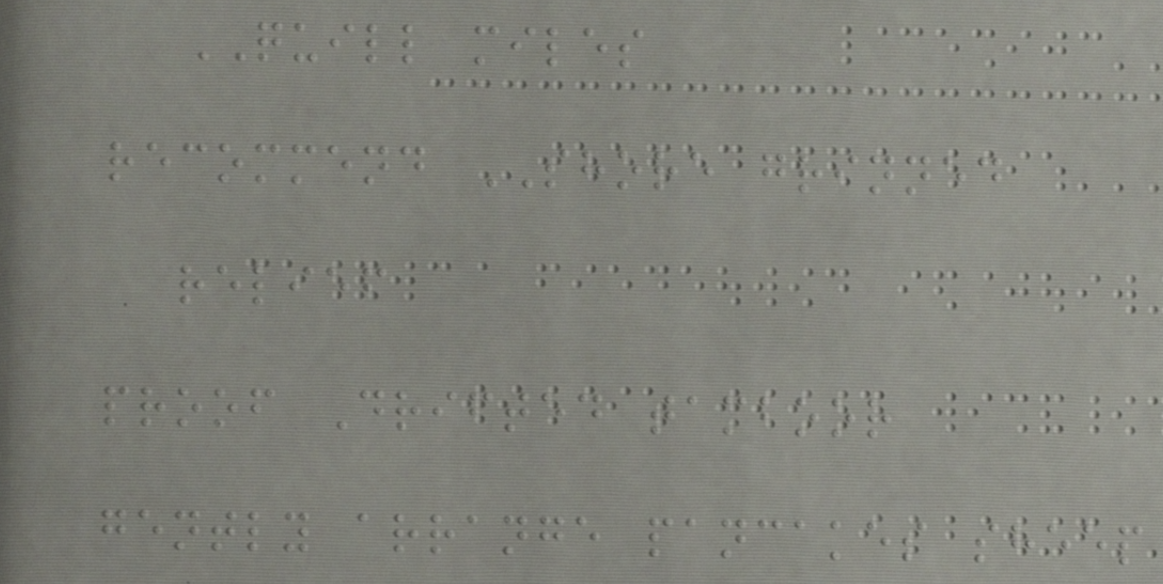QUILL miles
recommend SHORE grinned
relief
proof Drifted tamboor
gently arrange pancakes sheep
